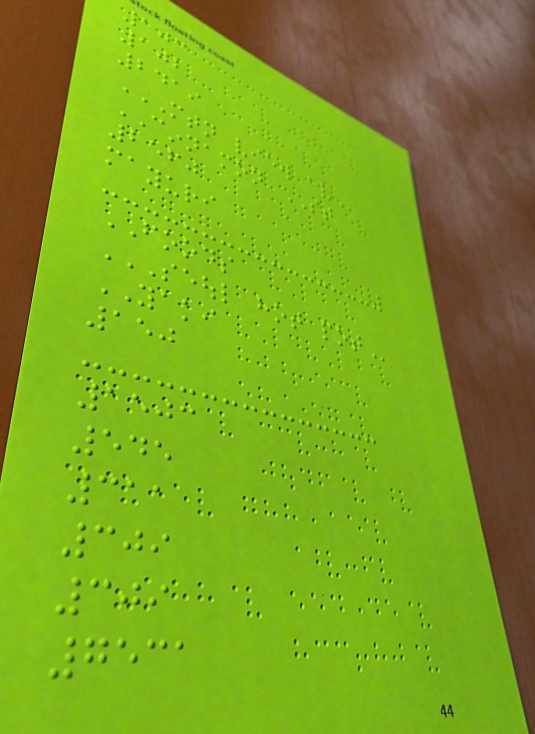103
102
2419
MTN VIEW AV
CINNAMON ST
2560
mayuri
FOODS
SEOUL HOT POT
YAKI
150
1503
545
311
309
309
7531
